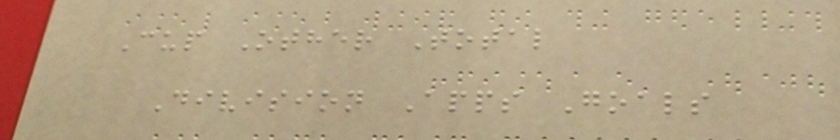Cup Other Total
Division Apps Goals
